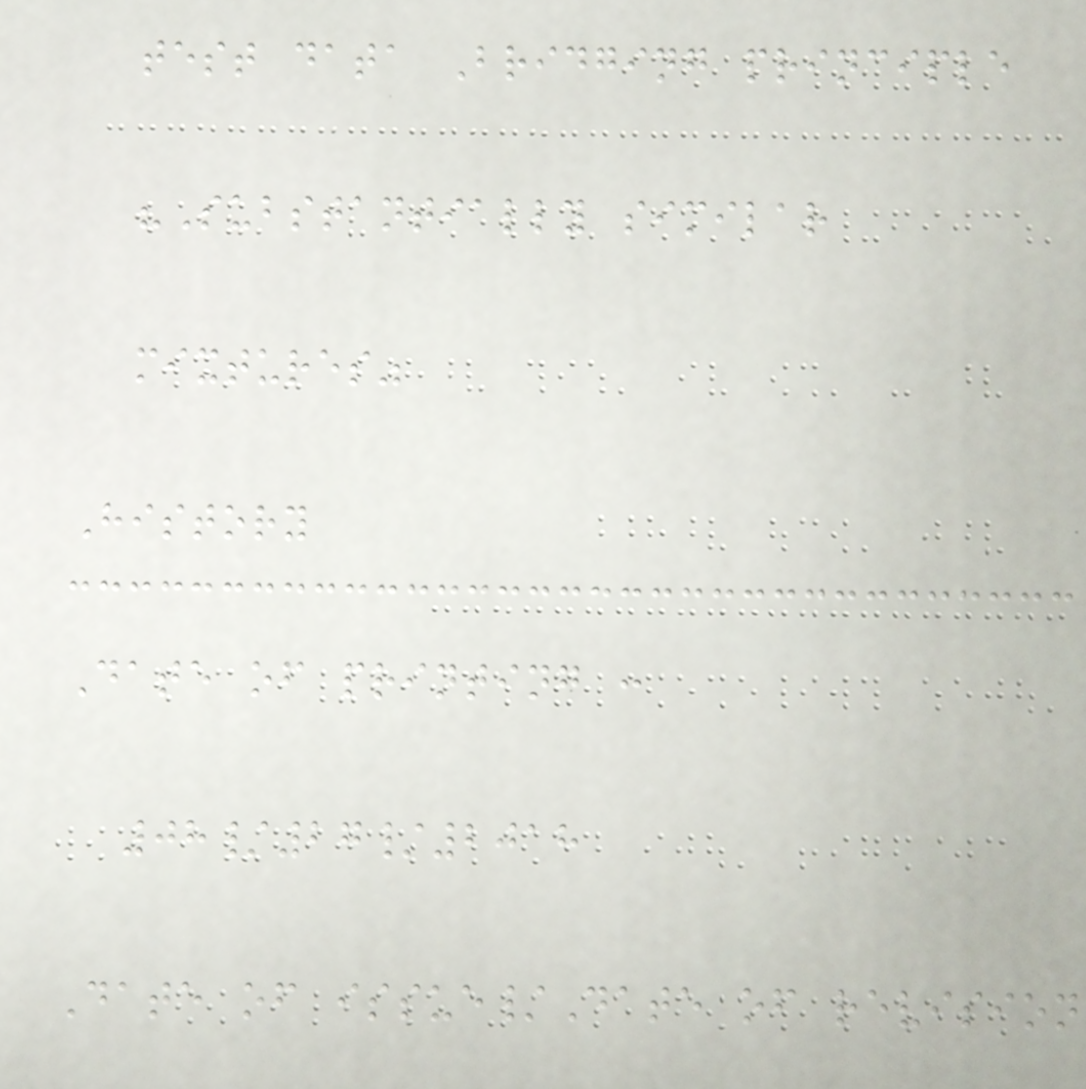test data Bridging principle
"Substantially similar
mixtures"
History
Date of printing :
08/27/2018
Date of issue/Date of revision
